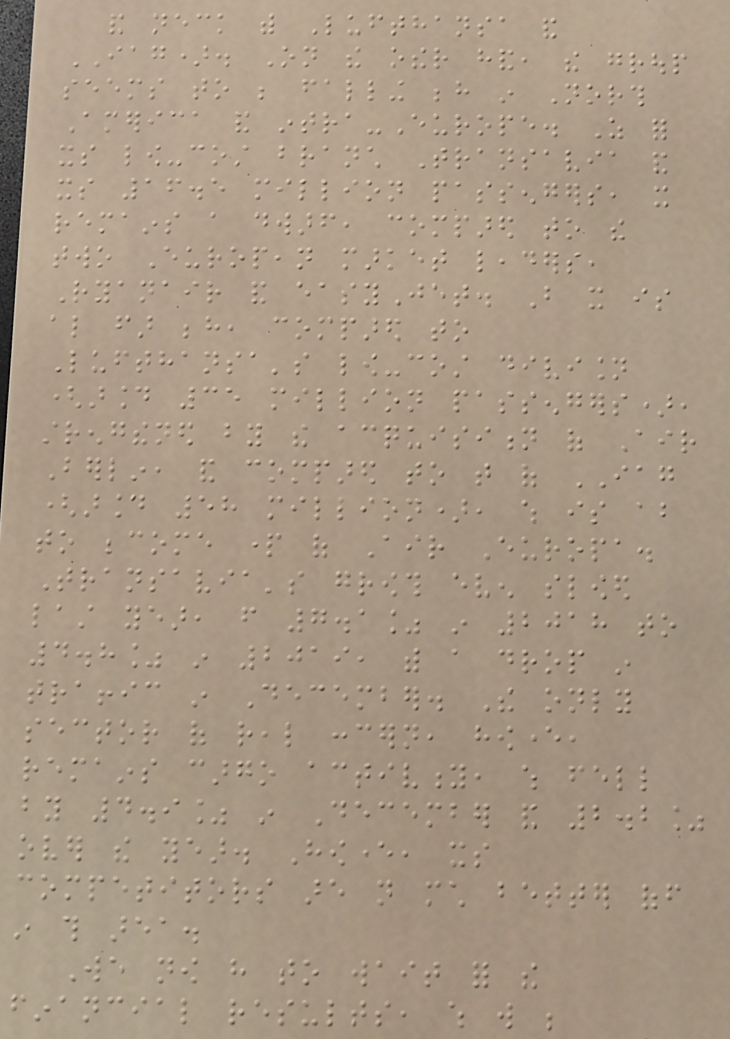and neck with Lufthansa and
IAG). On the other hand, the group
seems to be falling behind in North
America and intra-Europe. As for
its low-cost branch Transavia and
its 16.5 million passengers, it
remains a dwarf, compared to the
two European market leaders,
Ryanair and easyJet. But it is
also far behind, compared to
Lufthansa's low-cost division
(around 35 million passengers),
strengthened by the acquisition of Air
Berlin, and compared to that of IAG
(around 58 million), which is about
to become part of Air Europa.
Transavia's growth even slowed
last year, from 7.1% in 2018 to
4.8% in 2019, with a drop in
traffic in December. The only
sector of real concern, however,
remains cargo activity, which fell
by 4.9% in December and 2.2%
over the year. However, its
competitors are not much better off
in this area.
We now have to wait for the
financial results, which will be
